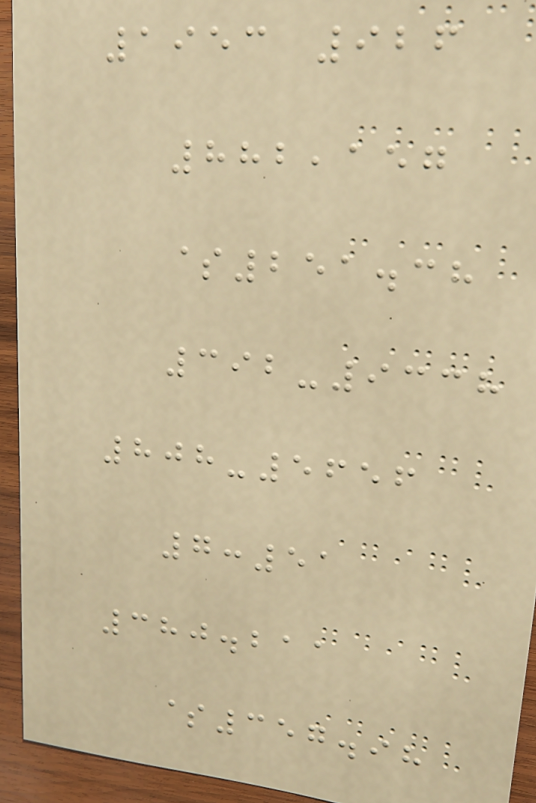1953 926
882,157
$251.38
392-9338
808-5656
7:51
380.211
$357.98
